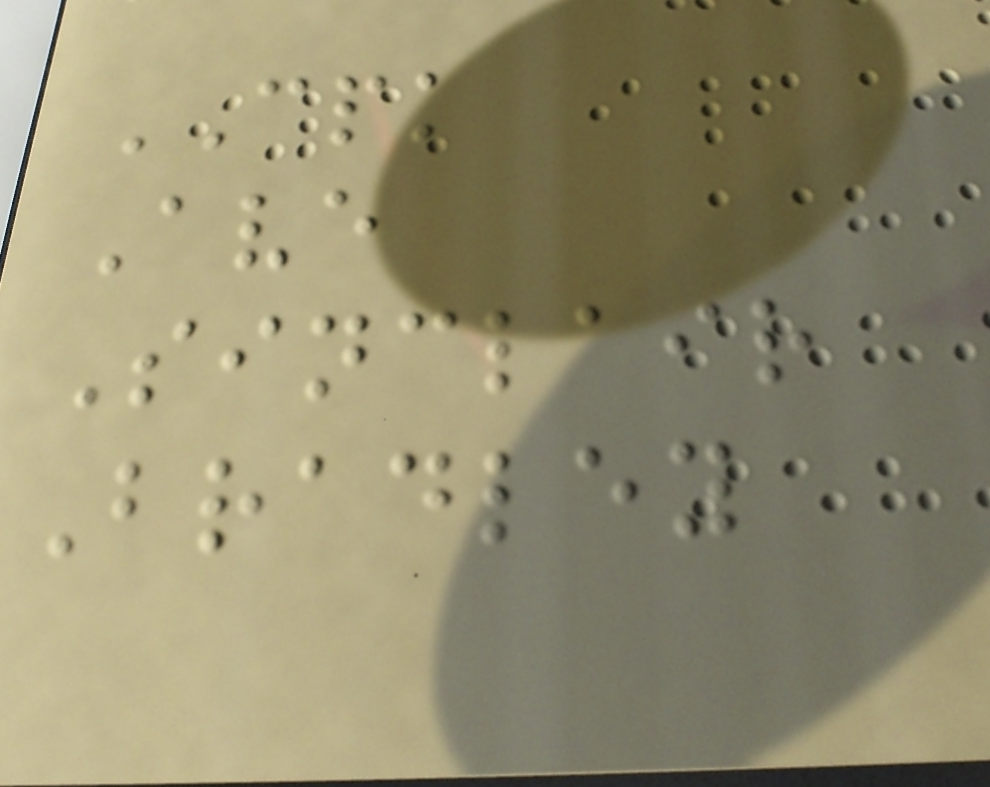CPK
Ave
Sinclair
Bradley
